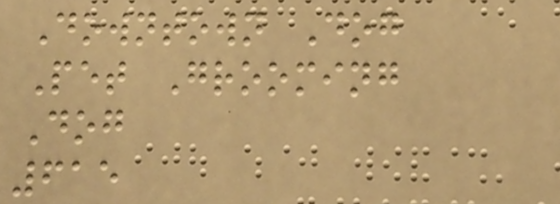Downtown Dog
Pet Grooming
Dog
615
